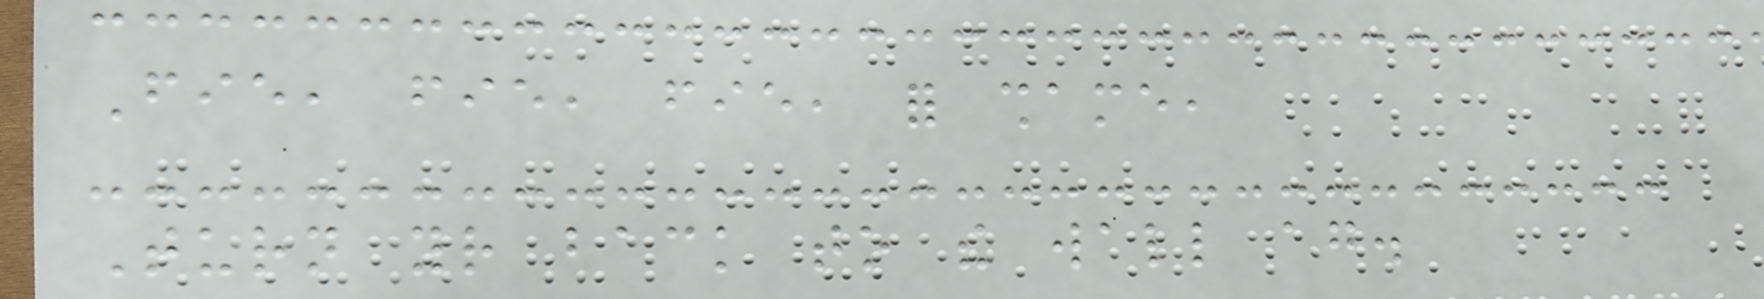Fie, fie, fie, for shame,
Turn your back to the wall again.
